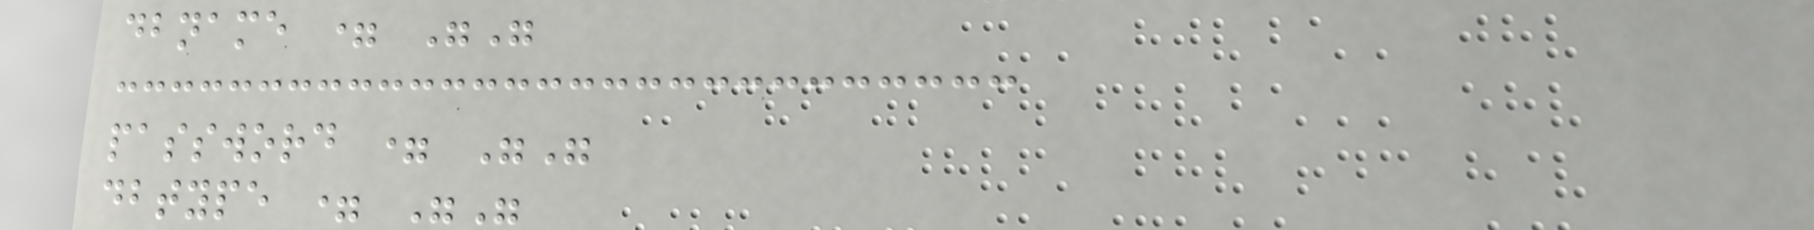dbname = ""
password = ""
dbtype = ""
